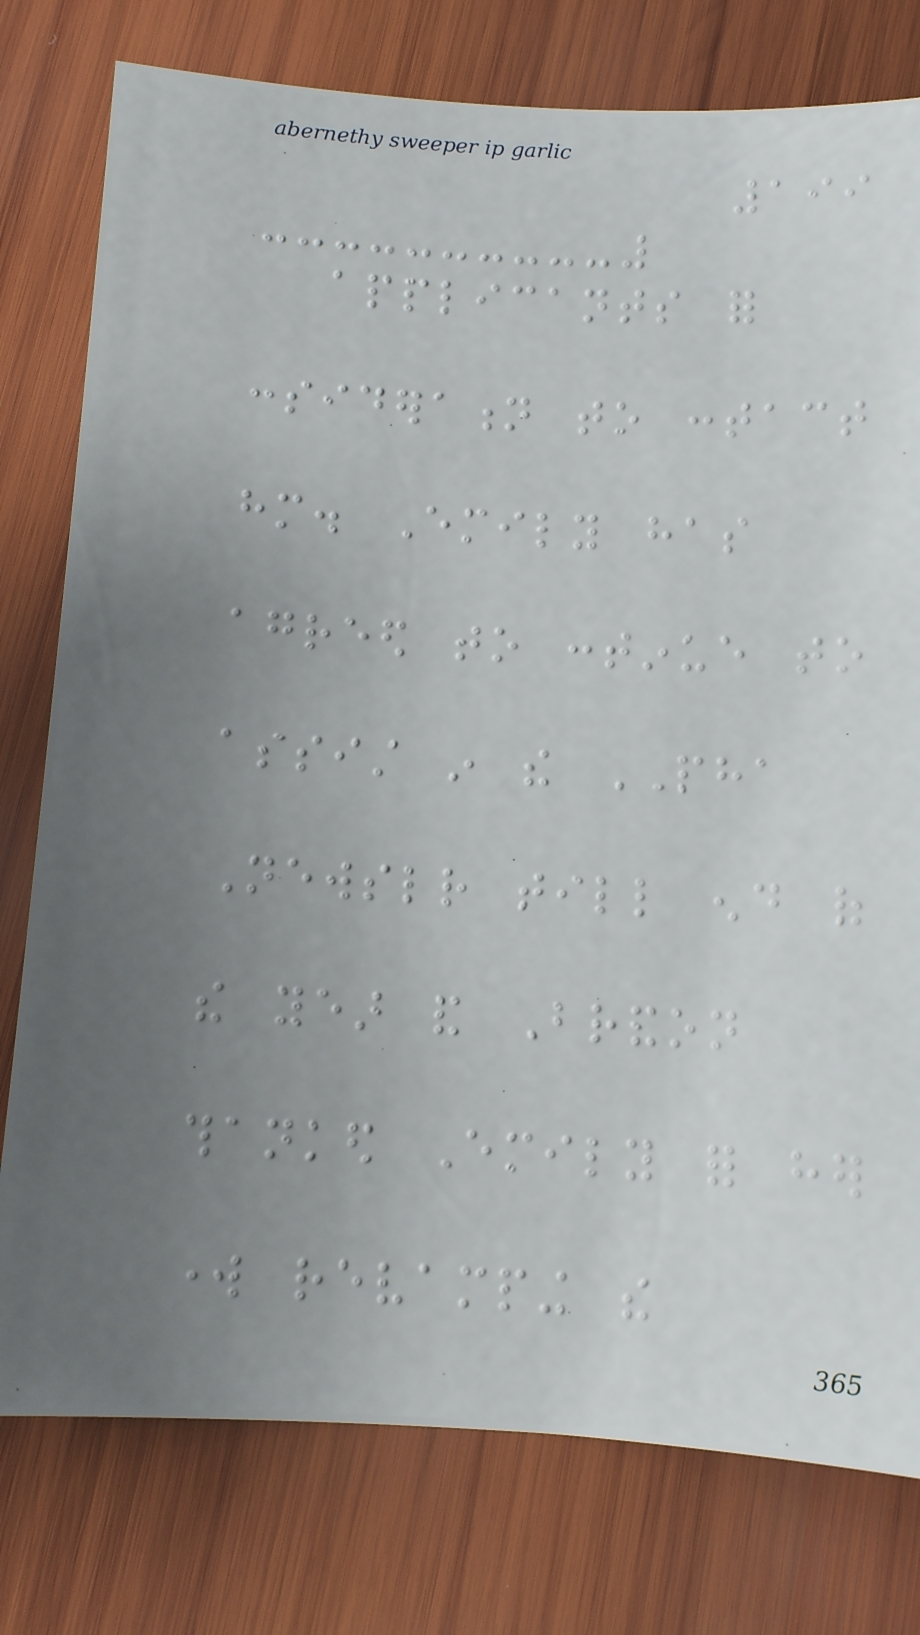199
applicants for
consideration to contact
him. Emily has
agreed to continue to
assist in the PHA
Newsletter till end of
the year and Brandon
thanked Emily for her
work revamping the
